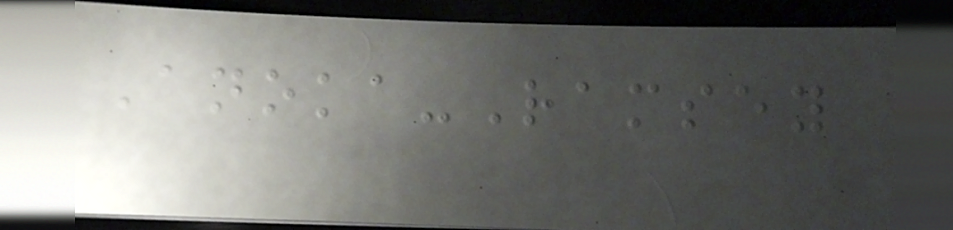Anoka-Ramsey
